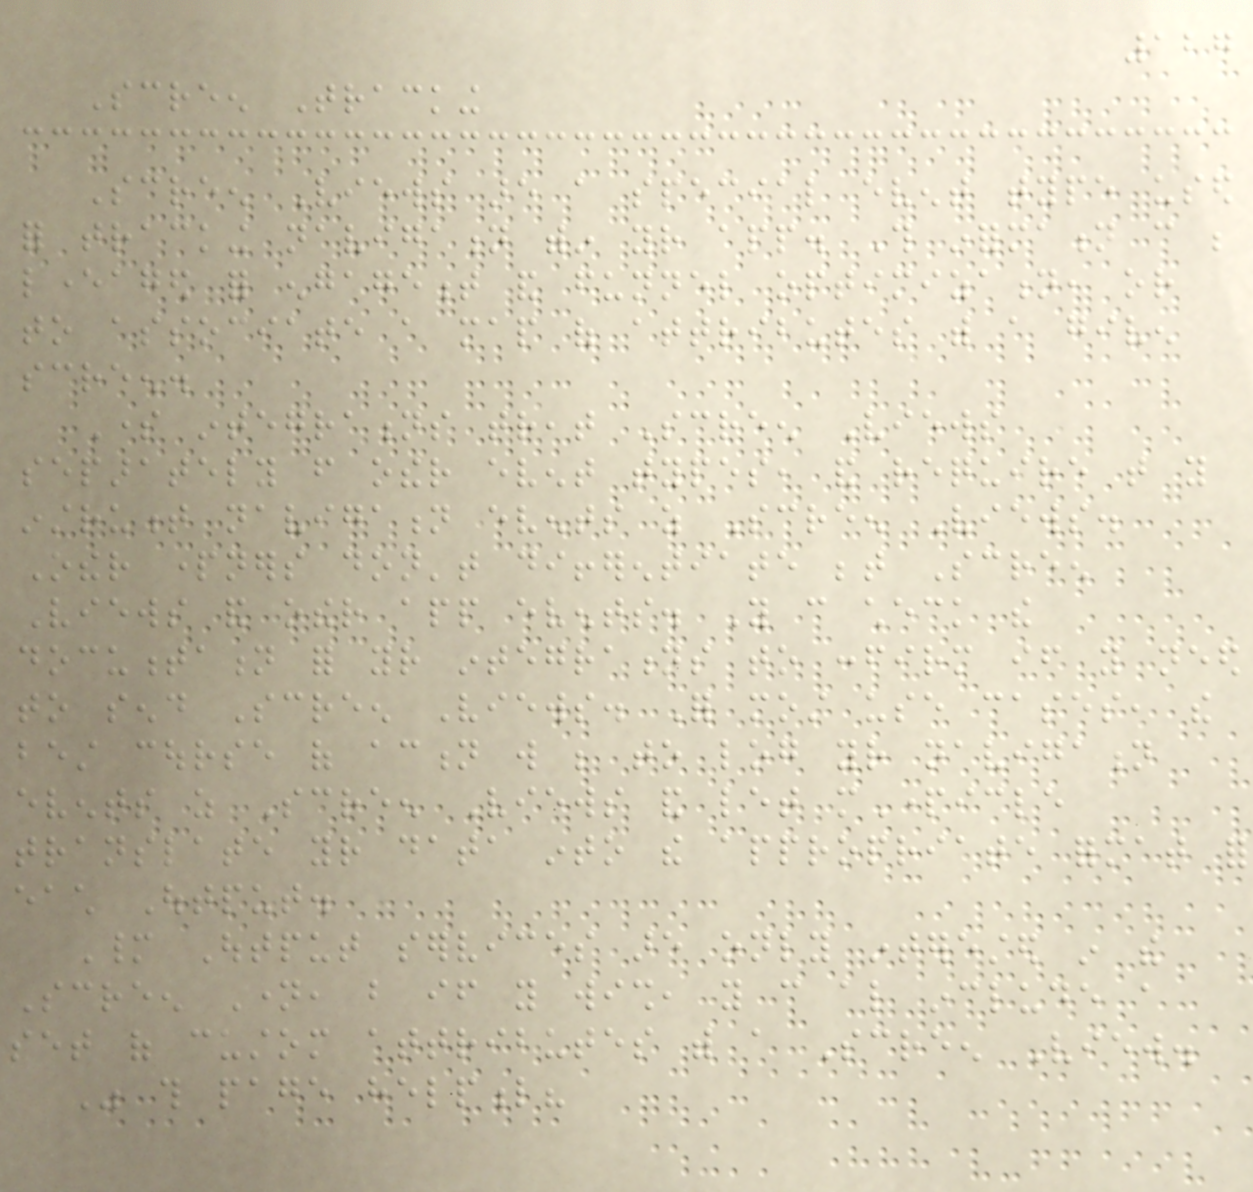127
Screen Tracking
Screen Views are a special event type used
for tracking navigation within your app. This information can be
leveraged for engagement and funnel optimization, or
to associate a map of attributes with a given
screen.
Some integrations treat Screen Views
separately from other event types, and require that you
instrument navigation events as Screen Views.
Other partners don't differentiate between Screen
Views and other app events. You can check the
documentation for your integrations to confirm if you need
to send Screen Views. For most use cases, the
best course of action will be to log your navigation
events as Screen Views and let mParticle
translate your data into the appropriate format for
each Output.
Many Output services are only interested in the
Screen Name, but if you wish, you can also include a
set of custom attributes with a Screen View.
Was this page helpful?
